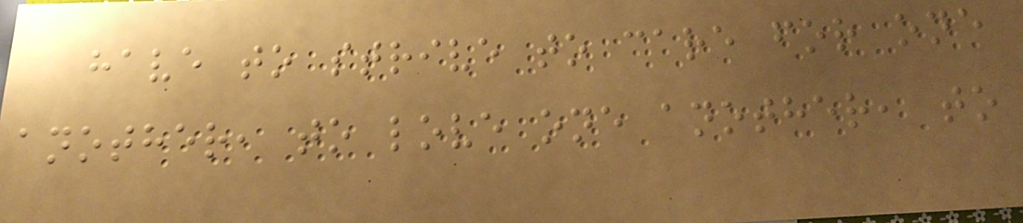have to strive to care for one
another, to love one another, to
